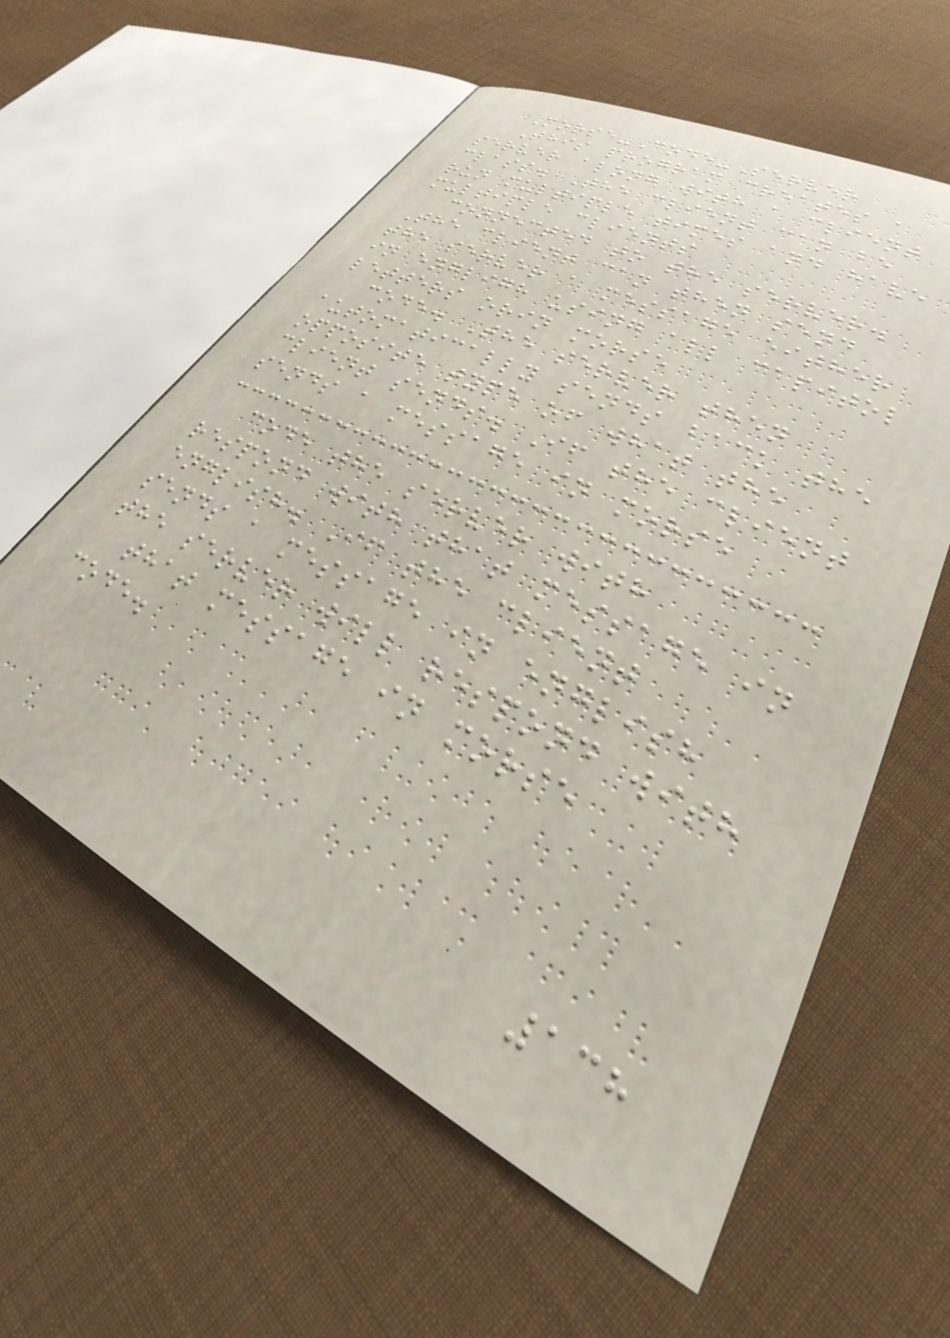Morse-Code-Server
This program creates a
server along with a client
class. The client can be
run multiple times and have
multiple clients
connected to the server.
The client can then send
the server a message either
in engligh using all capitol
letters orin morse
code. The server then
automatically sends back the
opposite type of what the
client sends. If the client
sends a message in morse
code the server with
respond with that message in
english. If the client
sends a message in english
the server will respond with
that message in morse
code.
138
